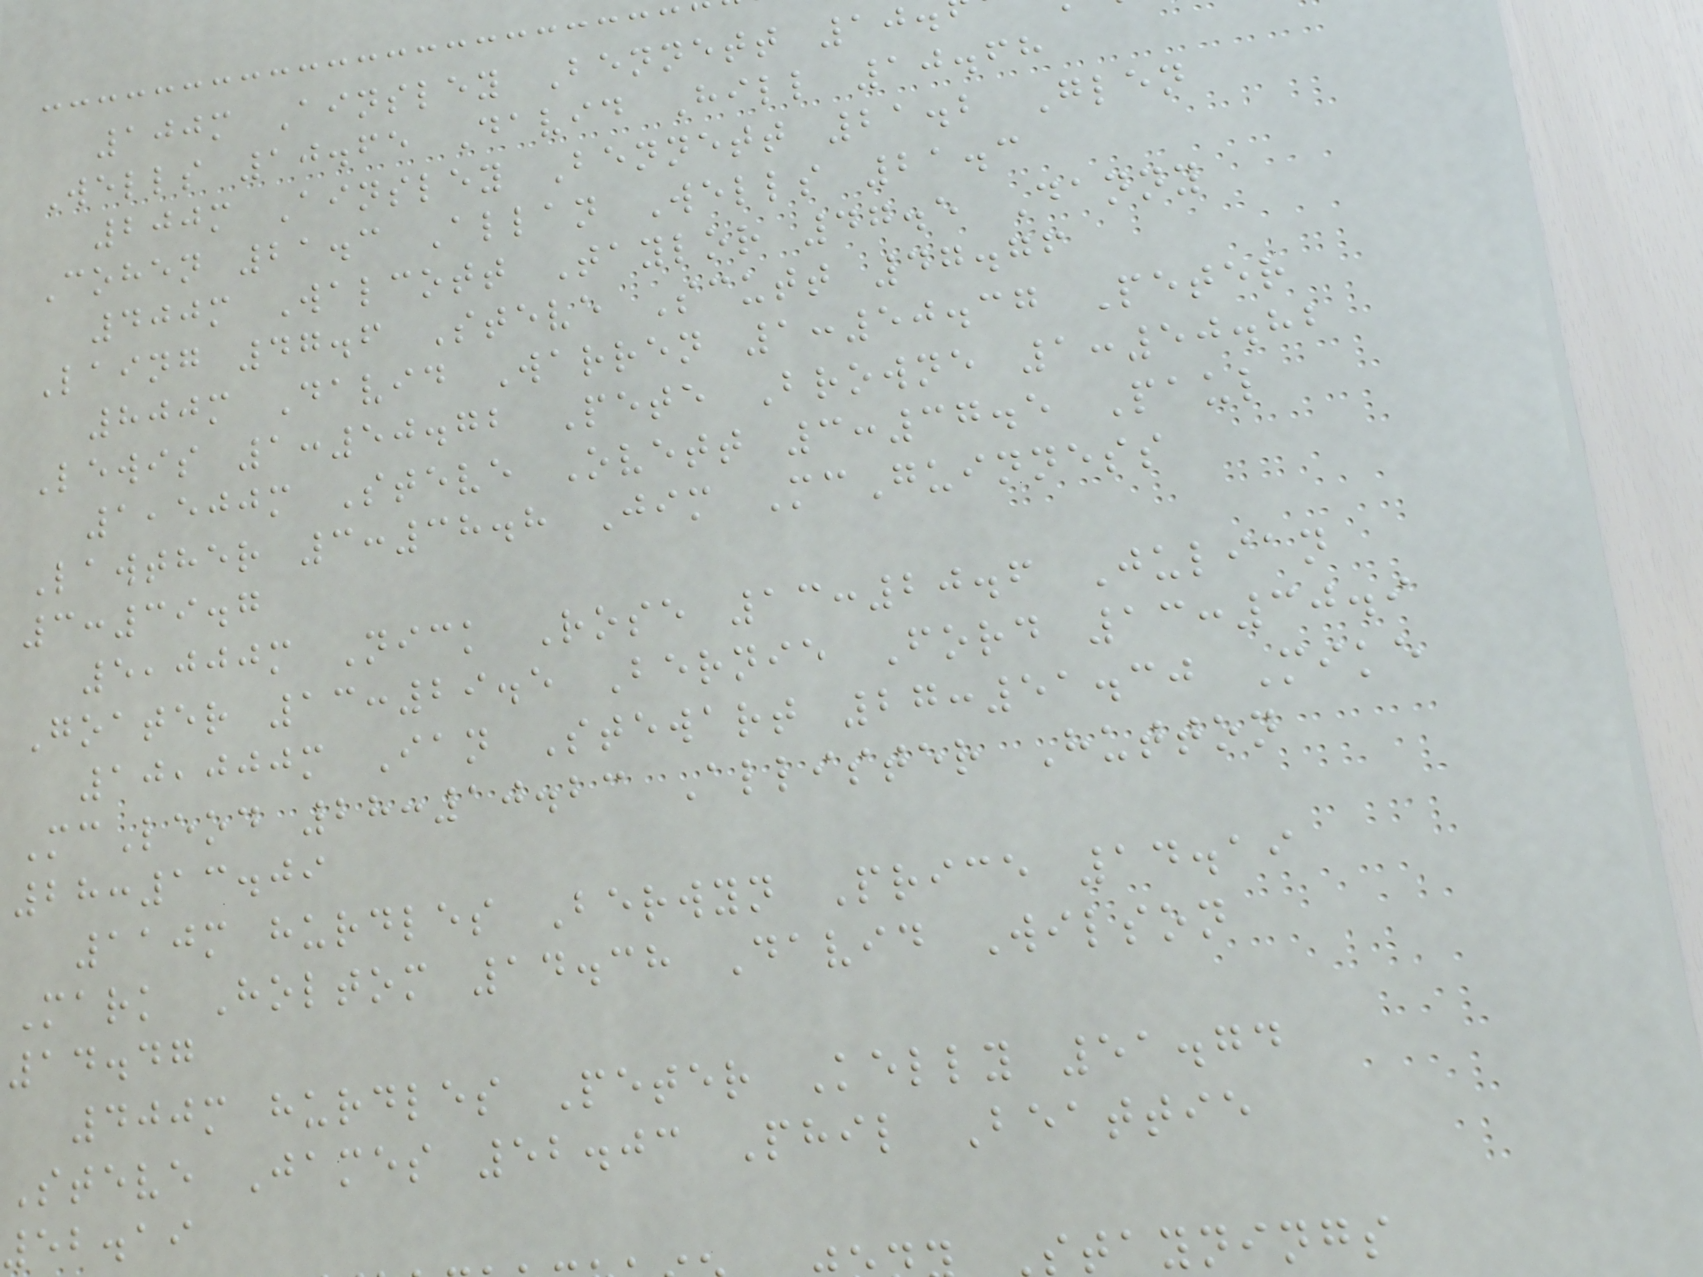100m Ainsley Bennett 10.
Wells 10.65 David Hill 10.68
200m Ainsley Bennett 21.2 Glen
Cohen 21.3 Allan Wells 21.3
400m Walcott Taylor 47.5 Danny
Laing 47.6 Steve Scutt 47.76
800m David Warren 1:50.37 Peter
Lewis 1:50.72 Pete Browne 1:50.82
1,500m Steve Ovett 3:37.5 Paul
Lawther 3:38.8 Jim McGuinness
3:39.7
5,000m Nick Rose 13:20.6 Julian
Goater 13:29.5 Bernie Ford 13:30.9
10,000m Ian Stewart 27:51.30 Mike
McLeod 28:10.23 Allister Hutton
28:13.09
110m hurdles Berwyn Price 14.19
Mark Holtom 14.38 David Wilson
14.47
400m hurdles Peter Kelly 51.74
Steve James 52.03 Phil Beattie
52.19
staynings
